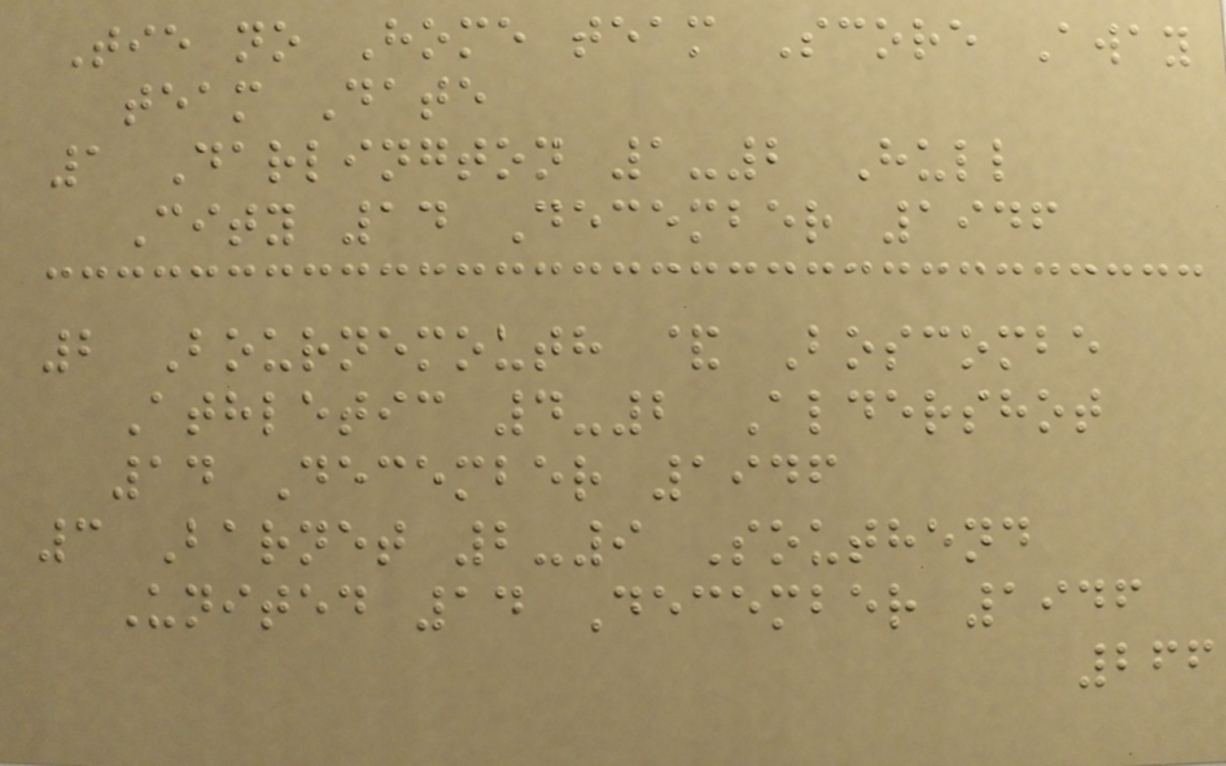Tie no Home team Score Away
team Date
1 Darlington 1-2 Hull
City 14 December 1946
2 Bournemouth & Boscombe
Athletic 4-2 Aldershot
14 December 1946
3 Barnet 2-9 Southend
United 14 December 1946
266
